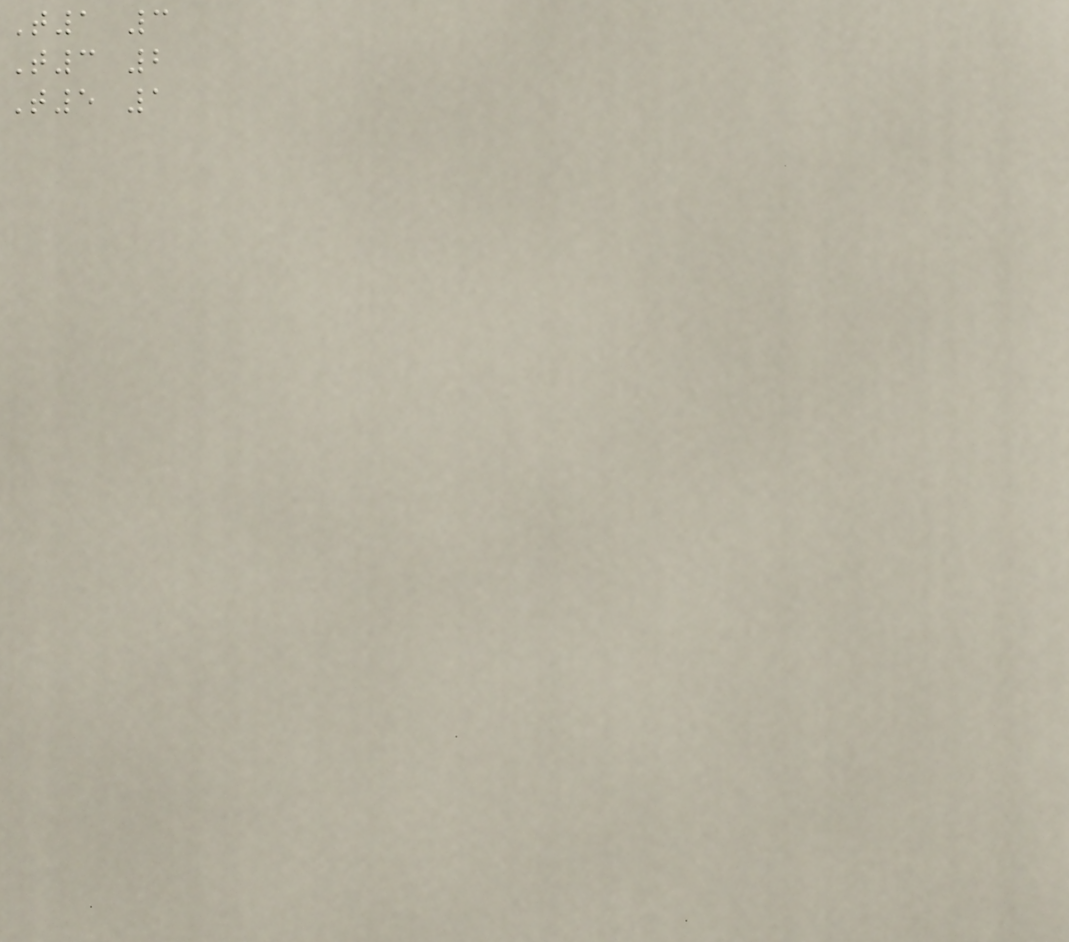T1 3
T3 2
T5 1
